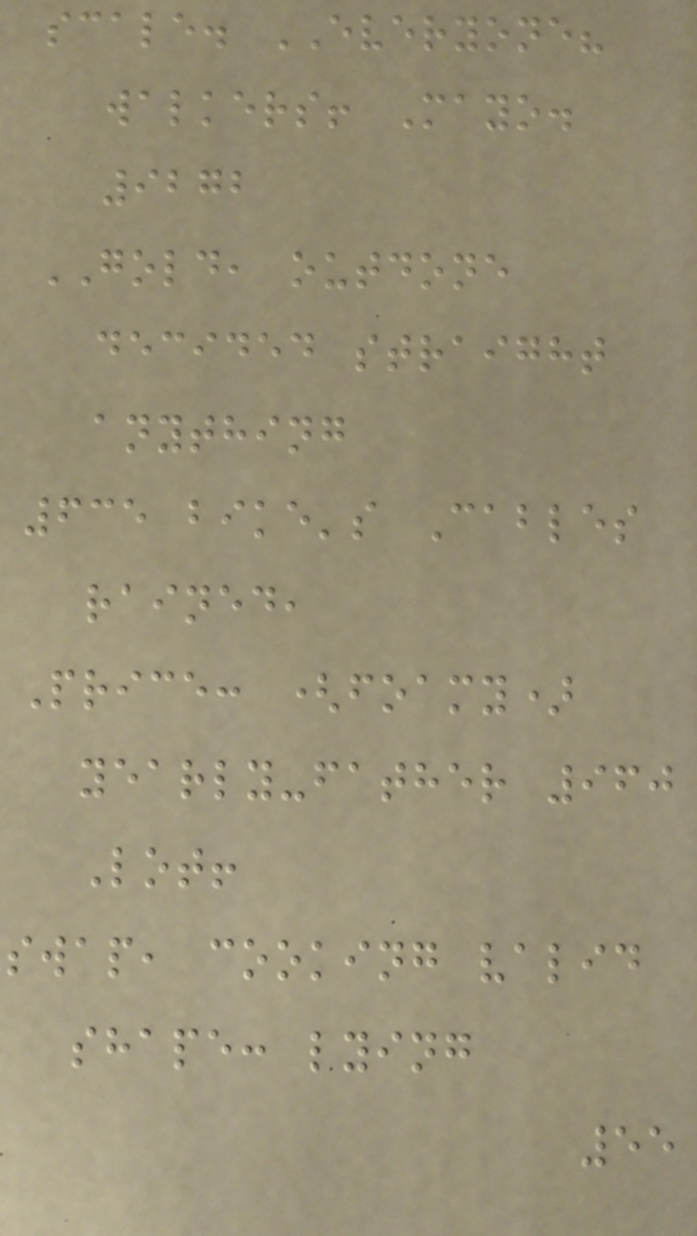scale. EVERYONE?
walkers! Mayo.
9272
GOLD, outdone
decided straight
anything
635 bike's Cables
rained,
Price: (foamy)
yearly-father 960
Lot!
swap, cooking valid
shape: lying
55
